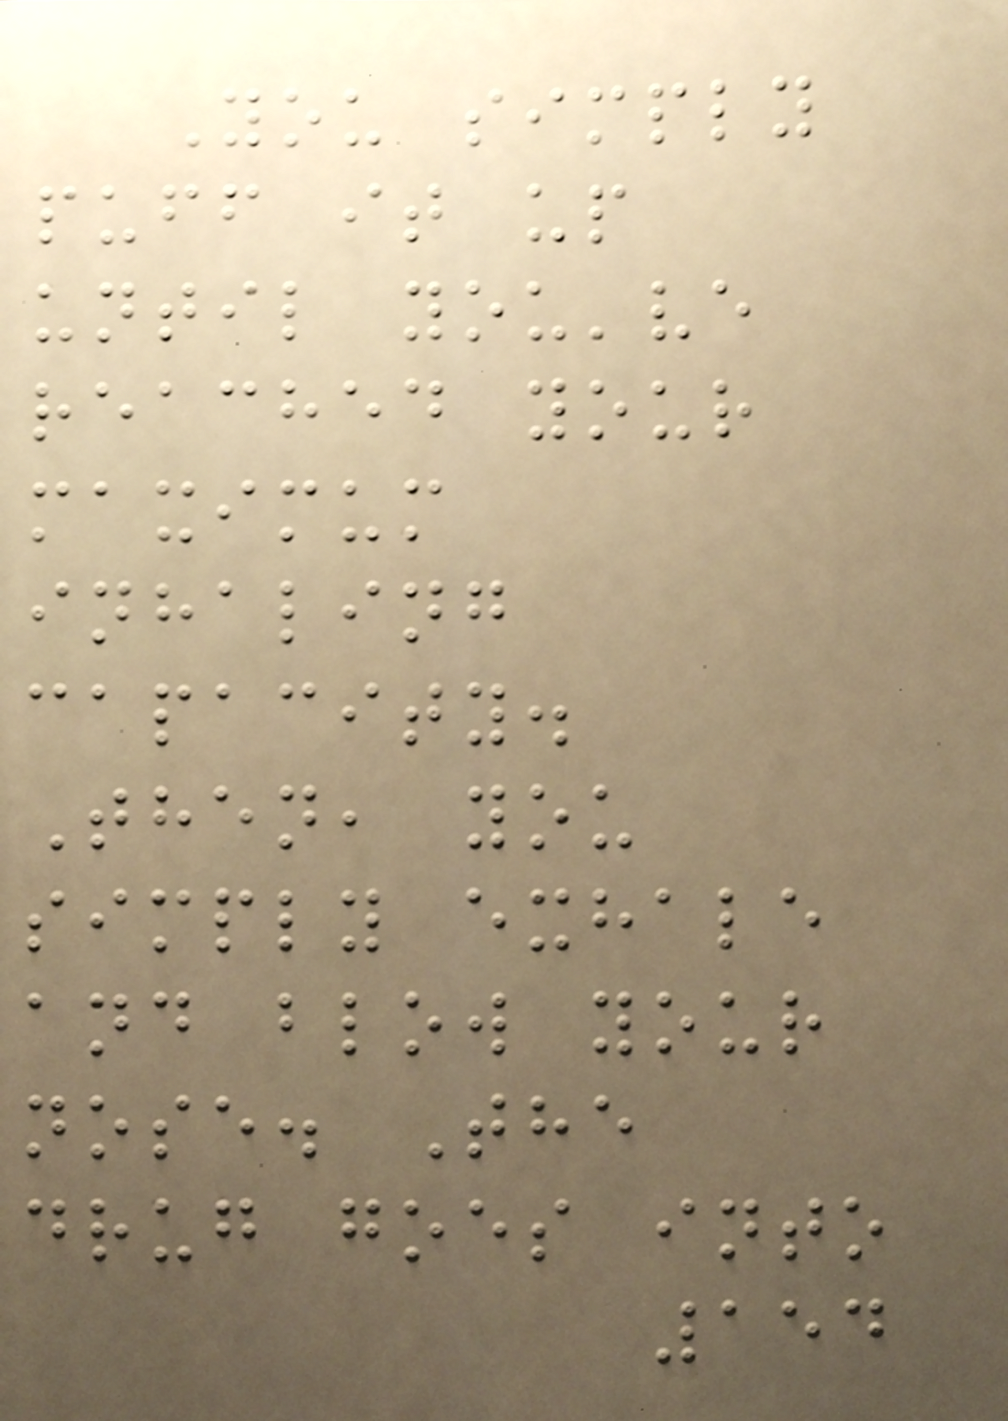You simply
puff it up
until you've
reached your
maximum
inhaling
capacity.
Then, you
simply exhale
and blow your
nose. The
drug goes into
154
